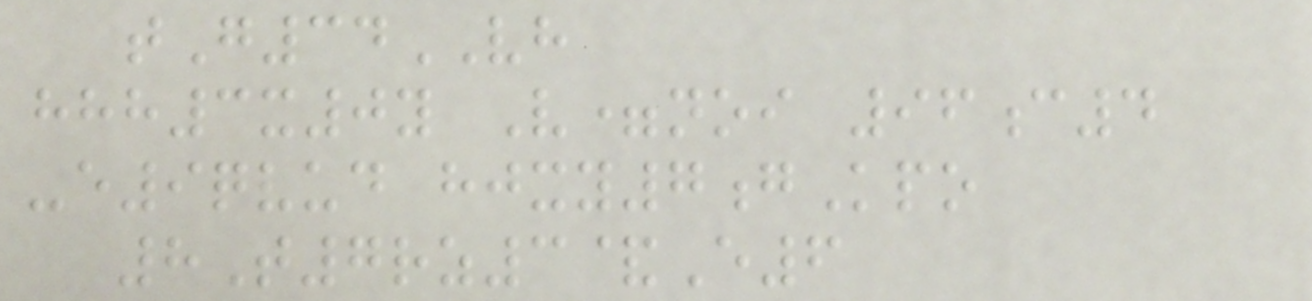tG34VH
hhh3x0y V=noi 96c4
-e9qvud hjxy7gKpo
8T7rz3&E6
